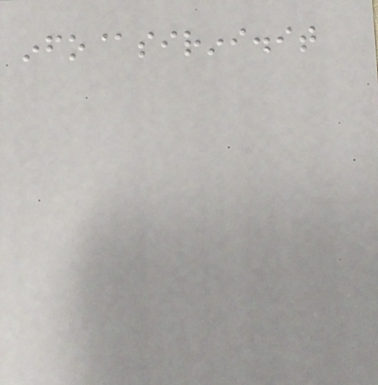info@sirini.it
